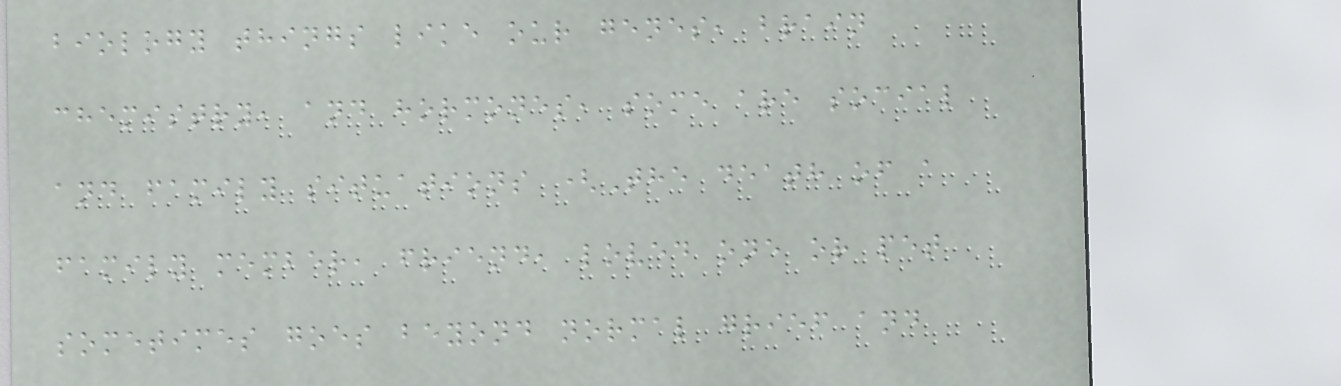biology things like our genes, brain
chemistry, and hormones, some are social
and family situations (The death of a
family member, friend, loved one or pet
sometimes goes beyond normal grief and
